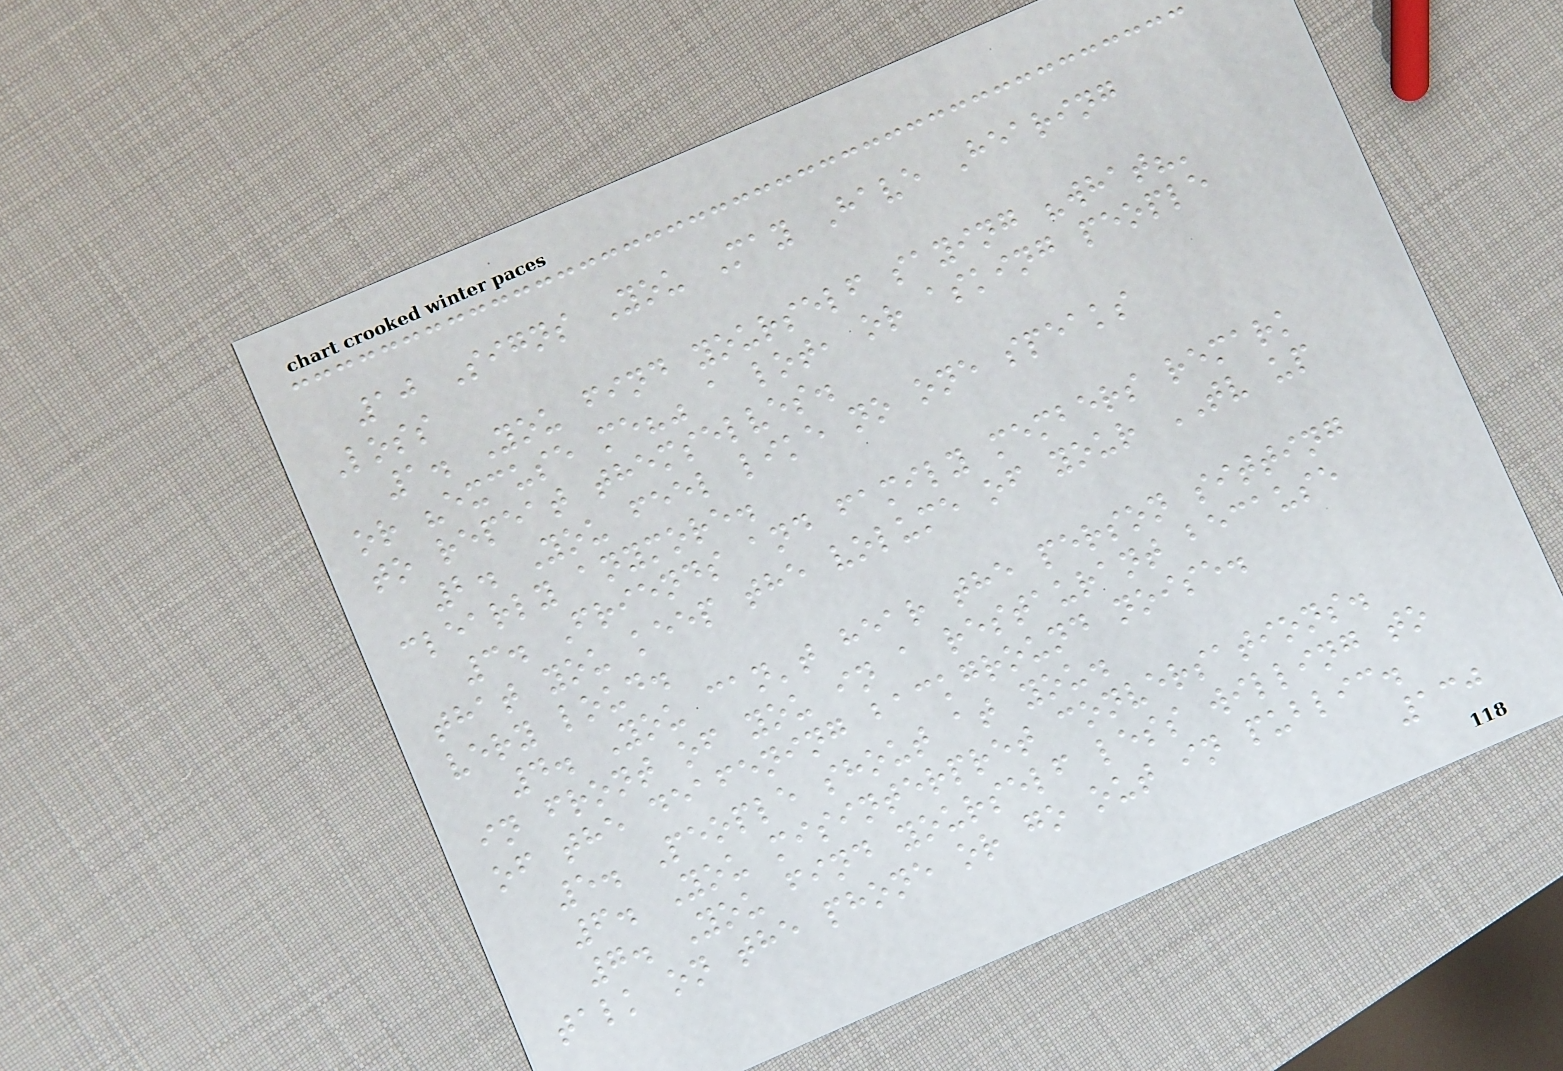10 Signs You May Have Hearing
Loss
1. You find yourself saying "what?'
or "excuse me?" a lot, or asking people
to repeat themselves.
2. You feel like no one speaks
clearly anymore.
3. Friends and family members remark
that you keep the volume of your TV up
very loud.
4. You can't hear the person sitting
in front of you in a restaurant because
of the deafening background noise.
5. People shout at you.
6. You misinterpret conversations.
7. You find yourself less willing to
talk on the phone or go out in public.
130
